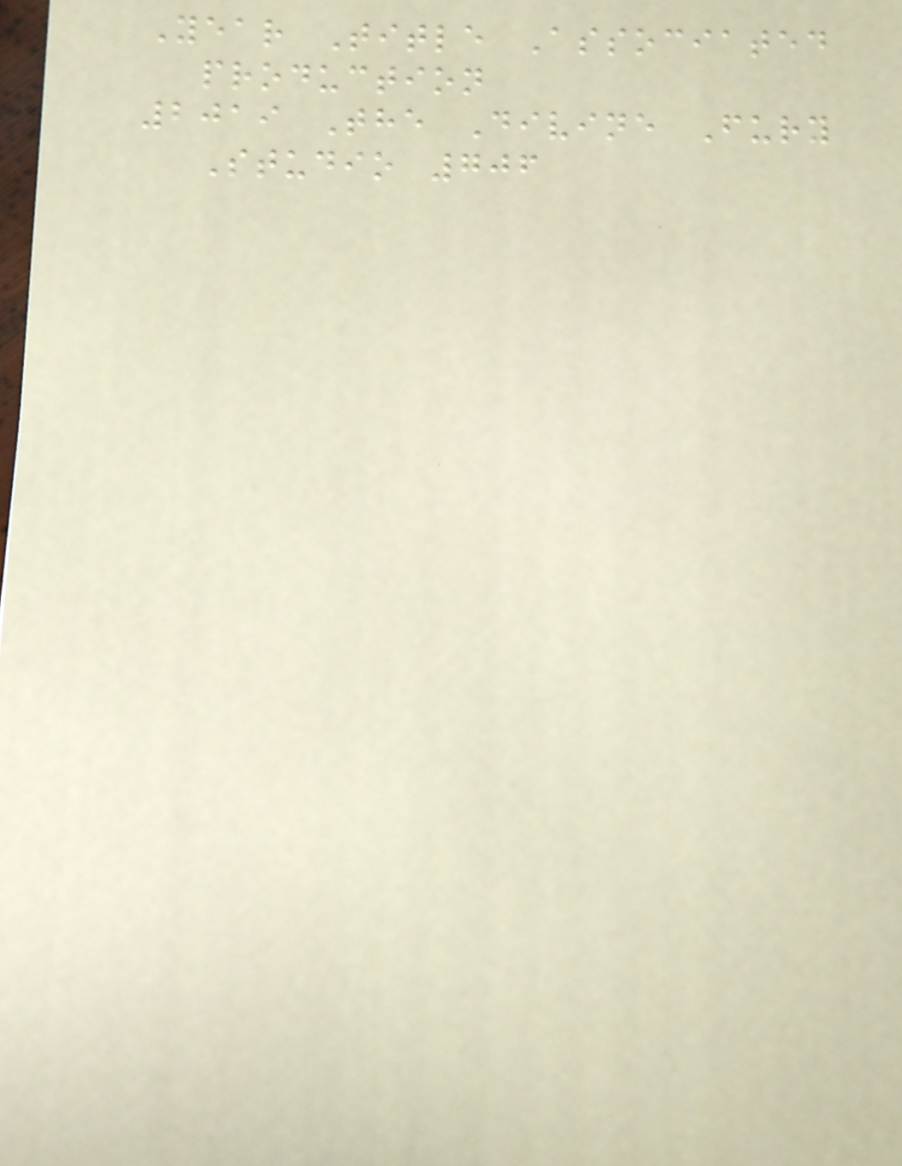Year Title Associated
production
2019 The Divine Fury
Studio 706
